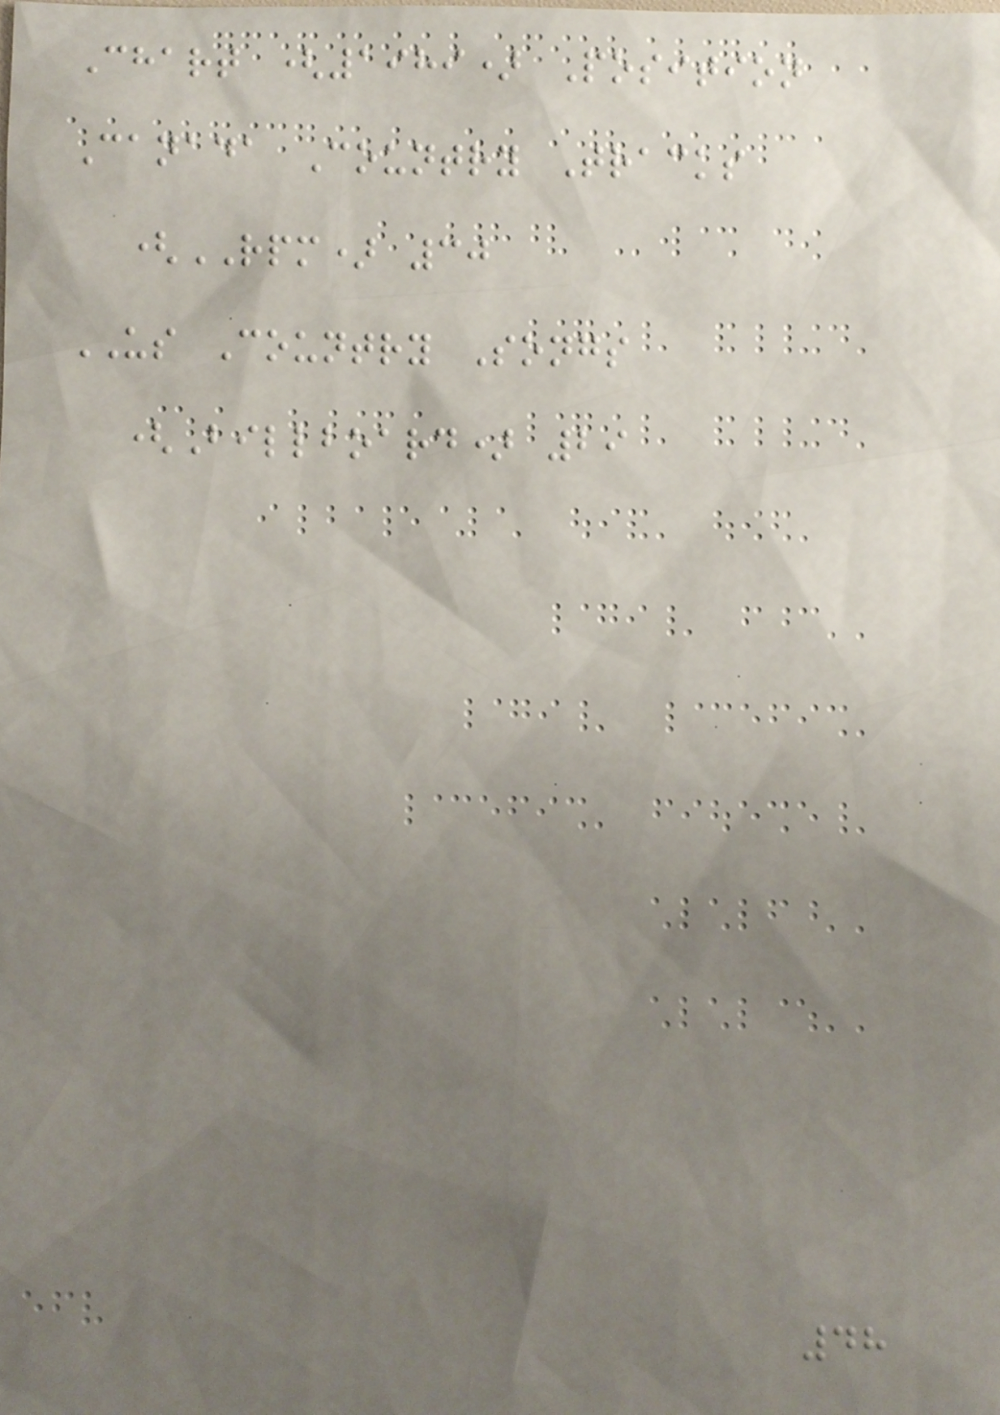Chart (1989) Position
Canada Country Tracks
(RPM) 30
US Country Songs
(Billboard) 29
48
